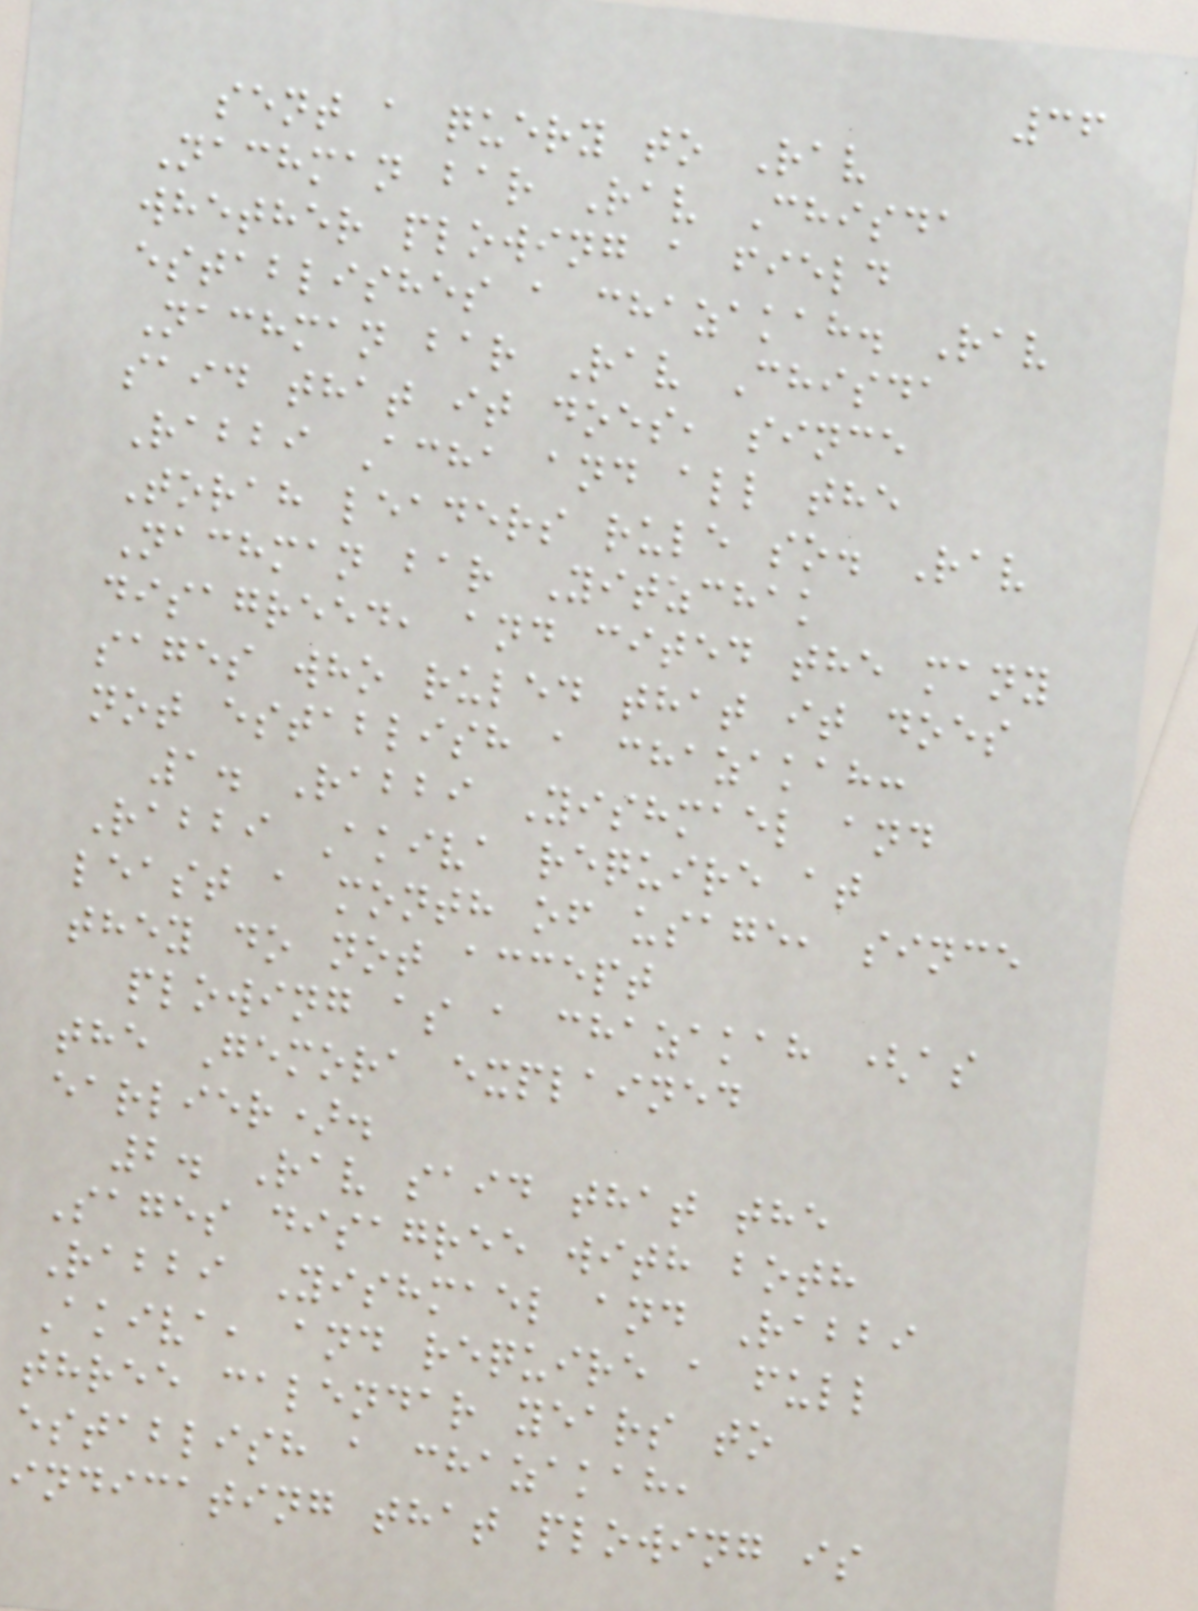36
sent a query to Rav
Nachman bar Rav Chisda
whether plowing a field
establishes a chazakah. Rav
Nachman bar Rav Chisda
said that it does, since
Rabbi Acha and all the
Torah leaders rule so. Rav
Nachman bar Yitzchak
disagreed, and cited the many
sages who ruled that it does
not establish a chazakah:
1. Rabbi Yishmael and
Rabbi Akiva require at
least a month of usage, since
they do not accept
plowing as a chazakah (as
the Gemora explained
earlier).
2. Rav said that the
Sages disagree with both
Rabbi Yishmael and Rabbi
Akiva, and require a full
three calendar years to
establish a chazakah,
indicating that plowing is
